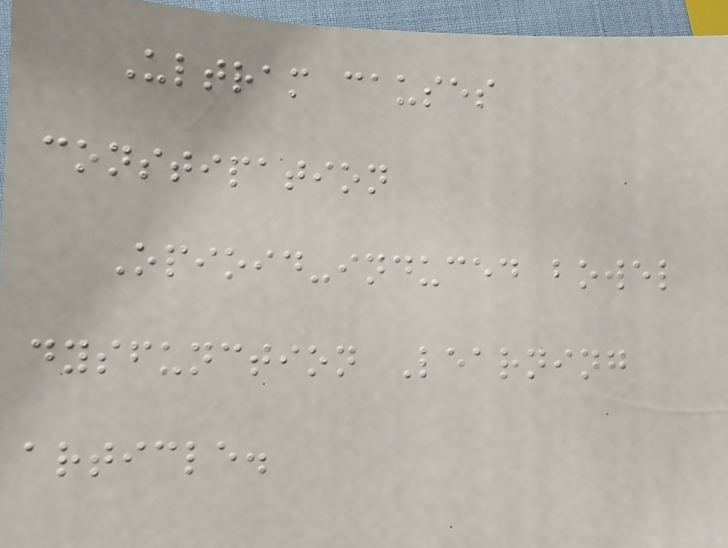Ultram causes
constipation
Opioid-induced bowel
dysfunction Learning
article.
